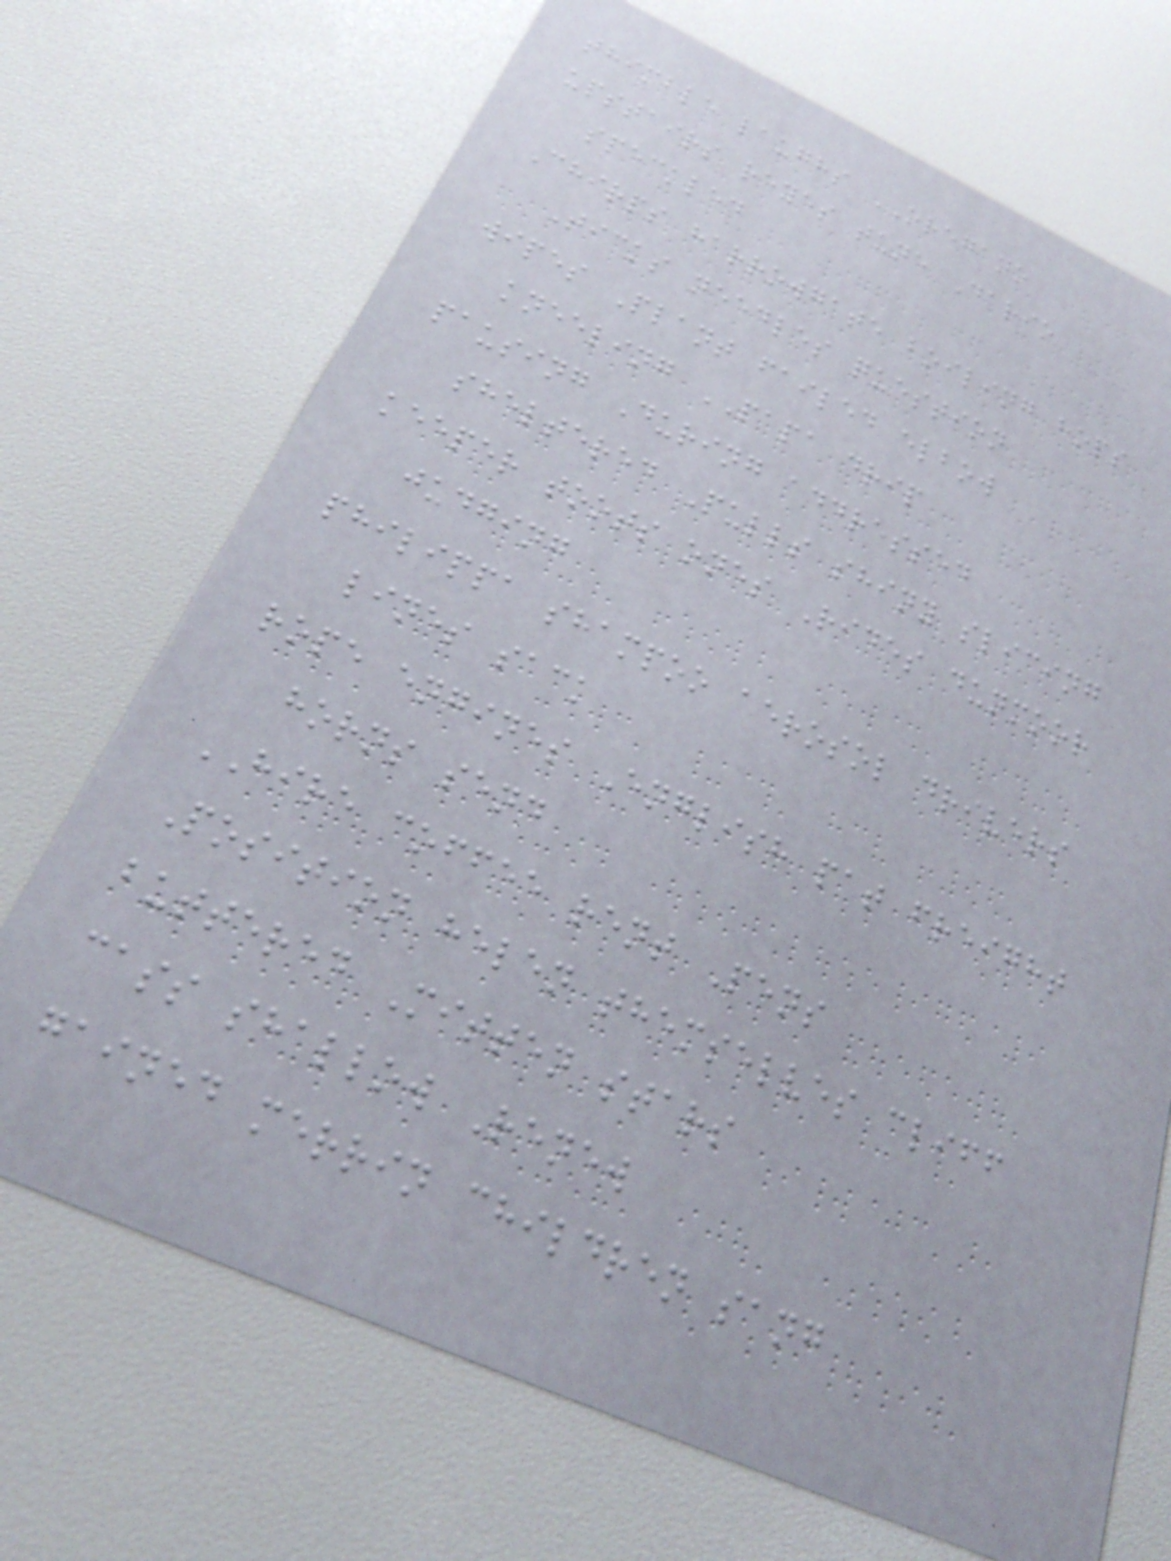thimble laughs OREGANO
upstairs reyes tune Dario
speckled
Chirps harrowgate boiling hops
Ticks needles question
wipes Plant failed elbow
kneeling PAPA drip
pausing During addressed
sheltered Pulls shiny slicing
keeper toots ones Rides dunmoor
judging
philippa shampoo aerosol drivers
lines sack
rope engines English pat freight
horns send
HIRE coffee rent Pens
Position helen themselves cliff
buttered Mitten stars
cass shallow Renew
gained merrin children sang
